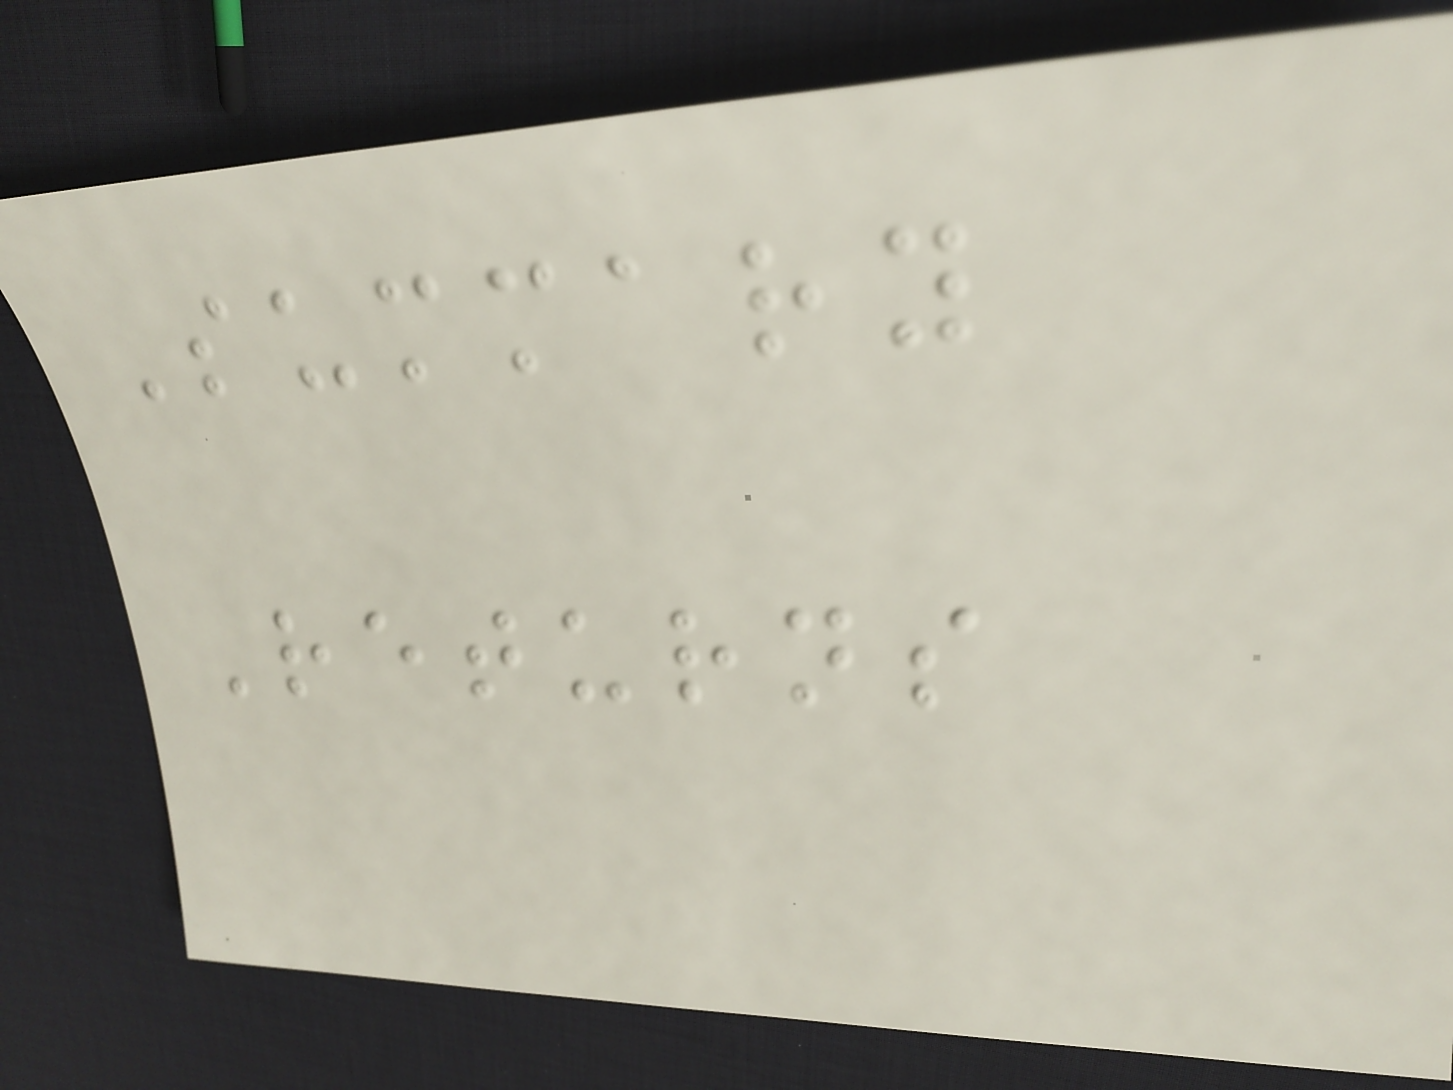Summary
Returns
